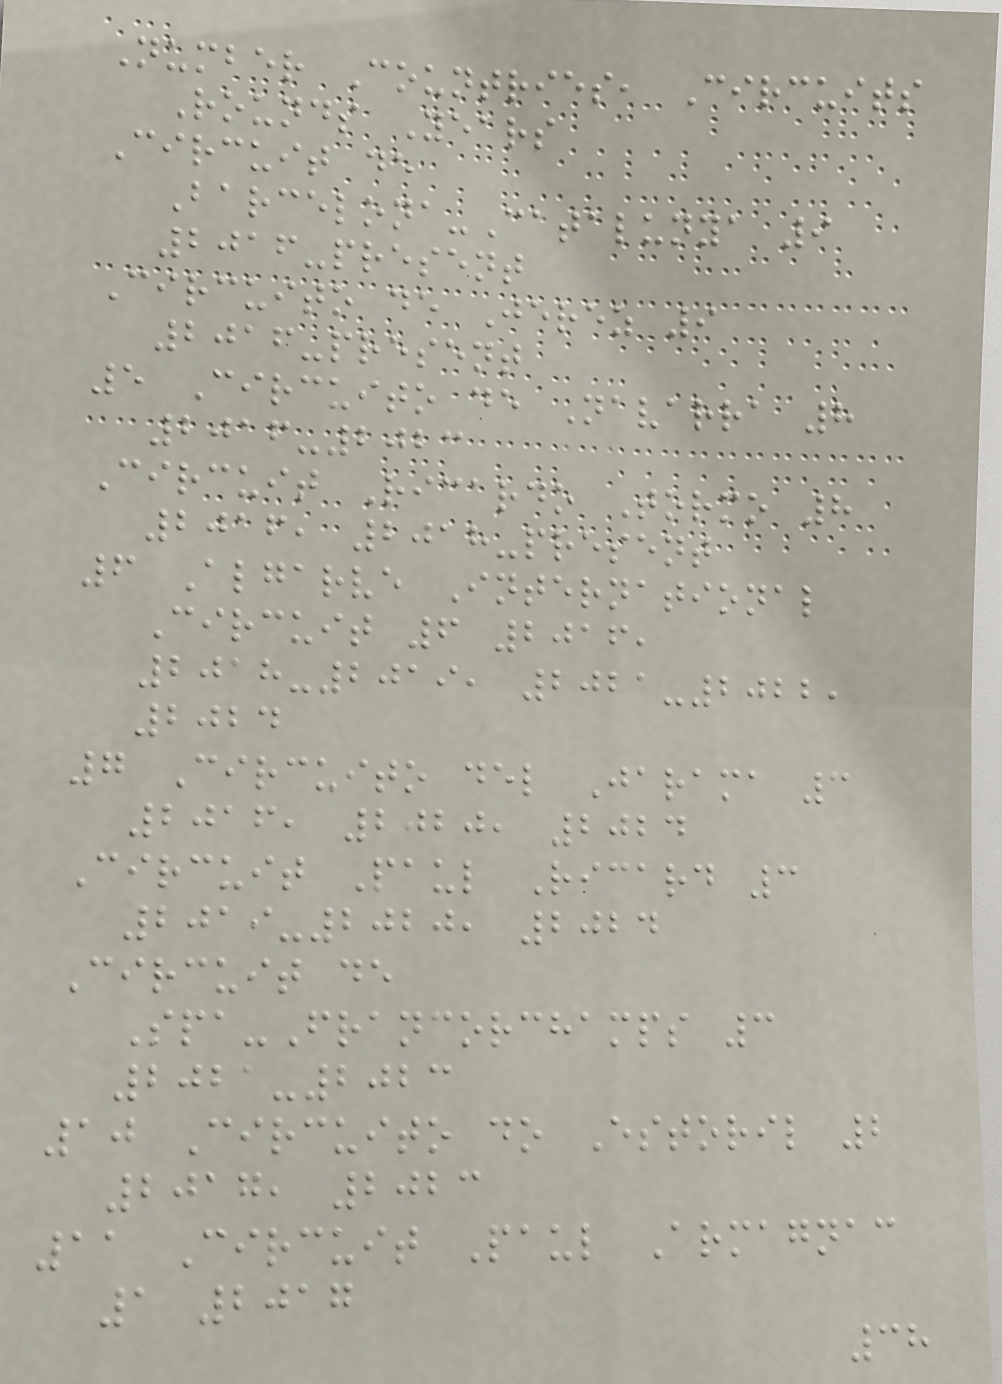Number Countries, Circuits
Rounds Years
Circuit de
Barcelona-Catalunya 9
2016-present
Circuito de Jerez 9
2016-present
5 Circuito de Navarra 8
2016-2023
Circuit Ricardo Tormo 8
2016, 2018-present
6 Algarve International
Circuit 6 2016,
2018-2019, 2021-2022,
2024
7 Circuito del Jarama 3
2016, 2020, 2024
Circuit Paul Ricard 3
2019-2020, 2024
Circuit de
Spa-Francorchamps 3
2021-2023
10 Circuito do Estoril 2
2017, 2023
11 Circuit Paul Armagnac
1 2017
38
